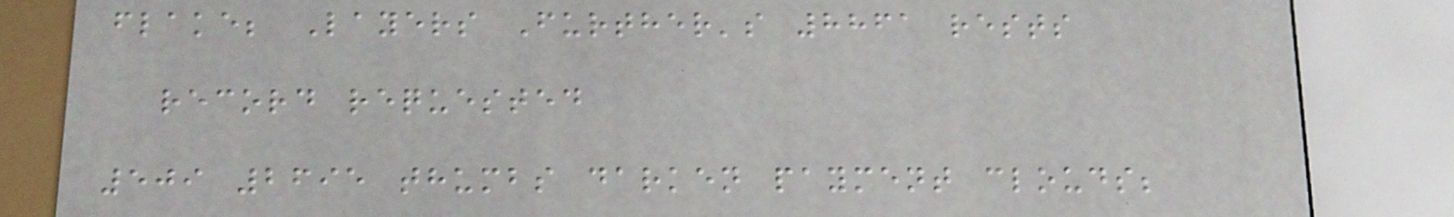flake; Layers Further's 8861 rests
record requested
509 2695 thumbs darken payment clouds;
